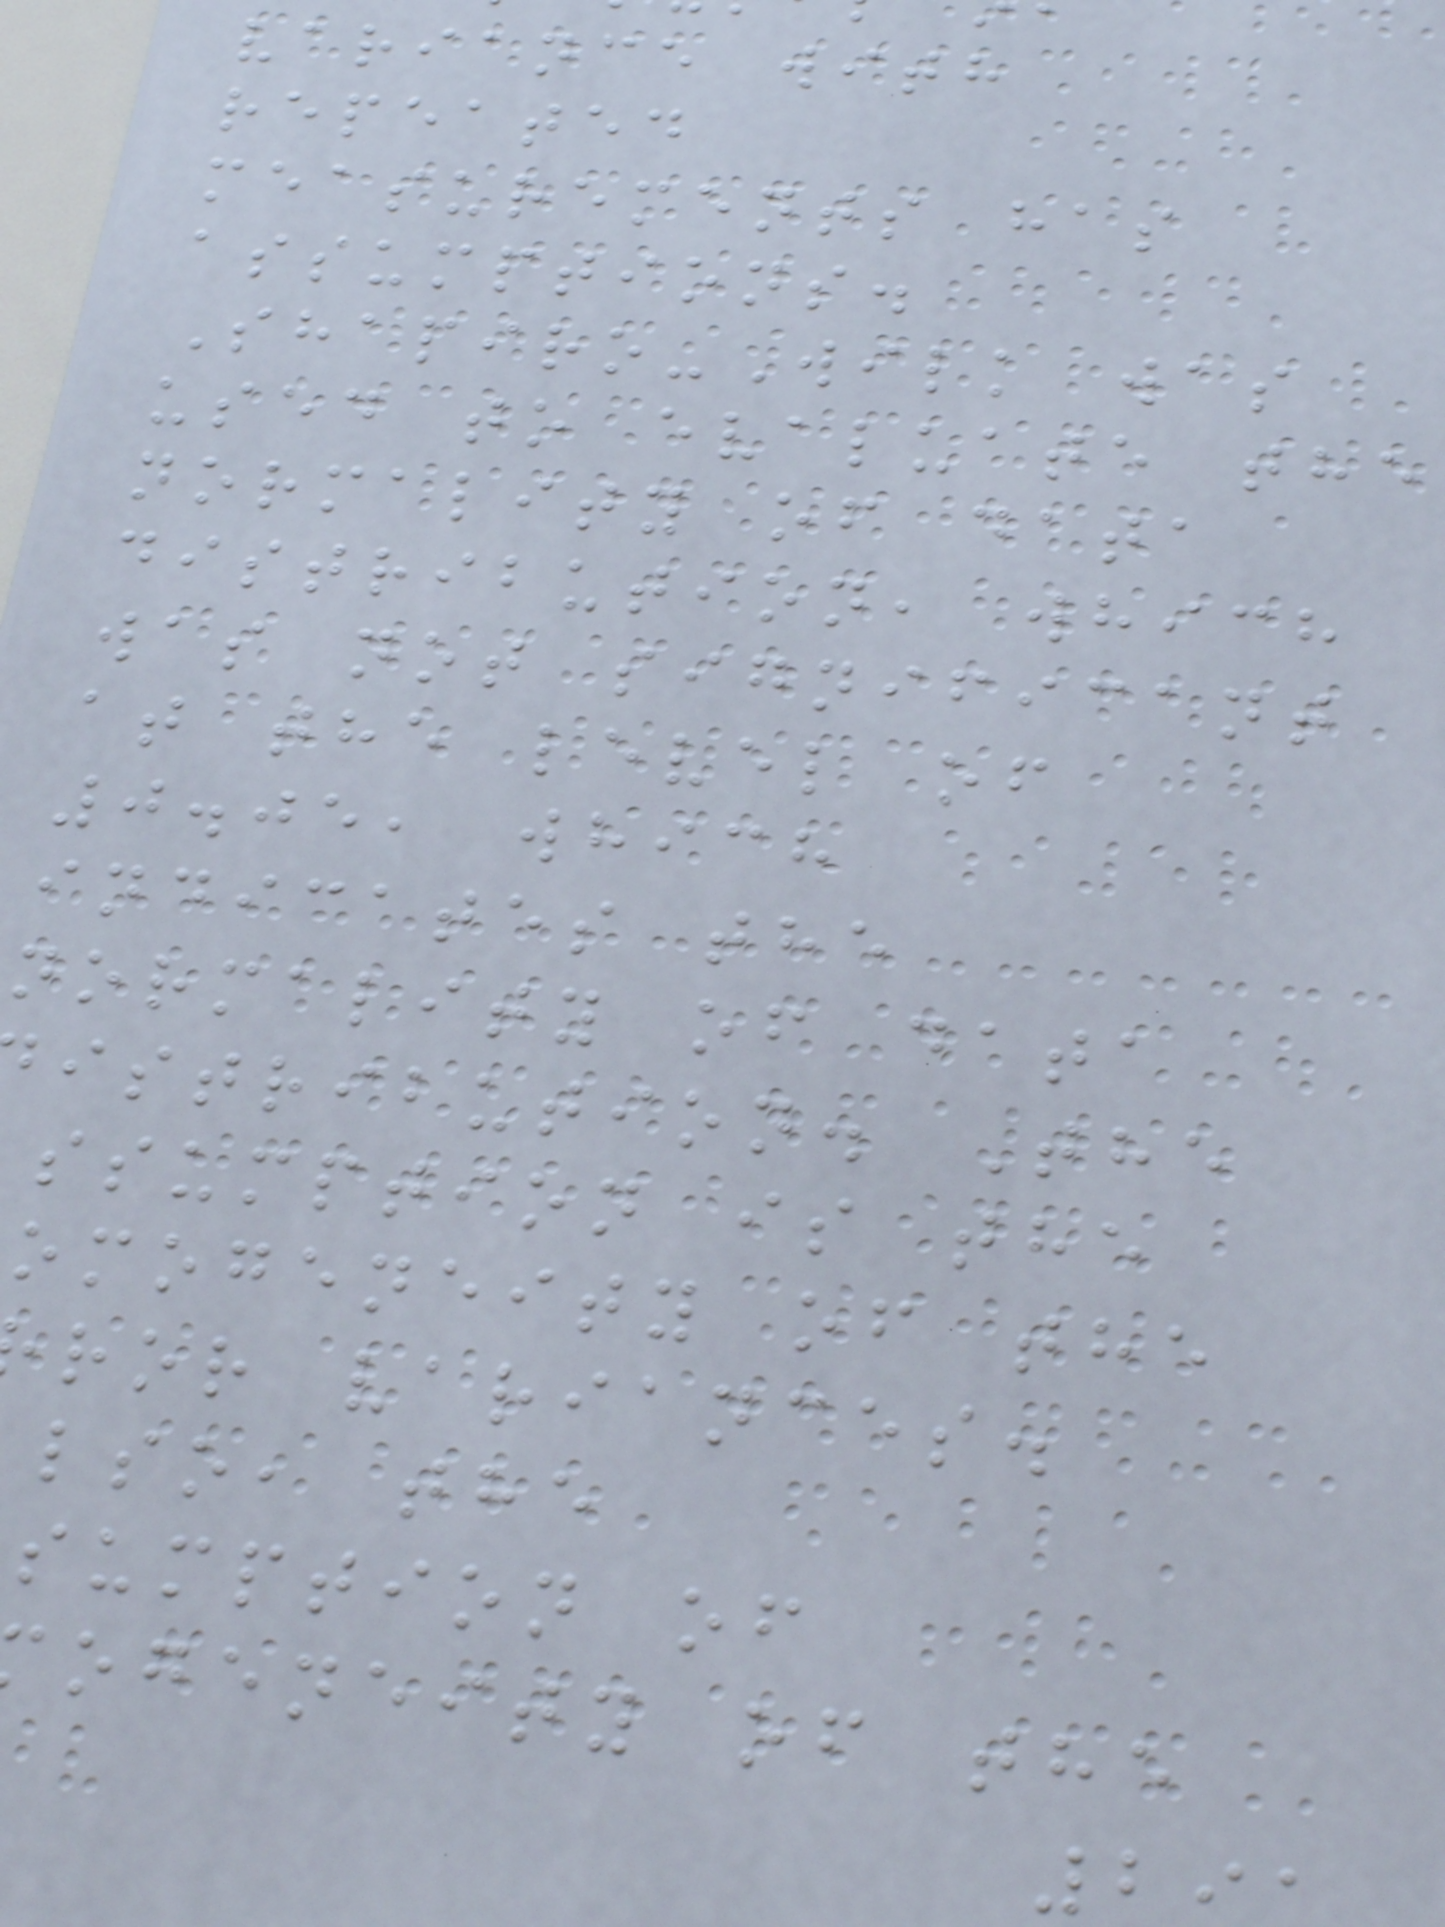variance with
repeated
measurements has
assumptions.
Shapiro-Wilk was
used to evaluate the
normality of data
distribution, which
was not significant
at the level of
0.05, which
indicates the
normality of data
istribution. The
ssumption is the
omogeneity of the
ror variances.
lso, the
sumption of
ogeneity of the
